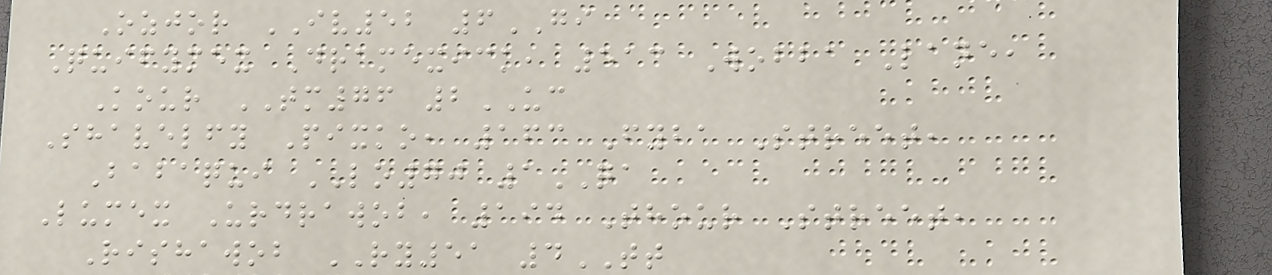Ozjor IV52 6GI
Quifymex Dramexick, 513 Wobba Lane,
Kour TM76 2UC
Shavelfy Pixko, 163 Fyba Street,
Babaqui LO70 1QA
Lumex Urdrawob, 194 Thour Street,
Rishawob RY51 4TT
